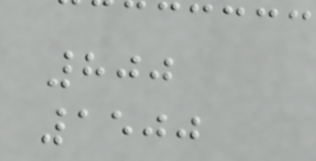800
1500
